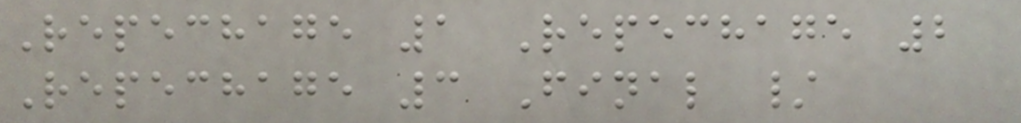Repechage 1 Repechage 2
Repechage 3 Final /
